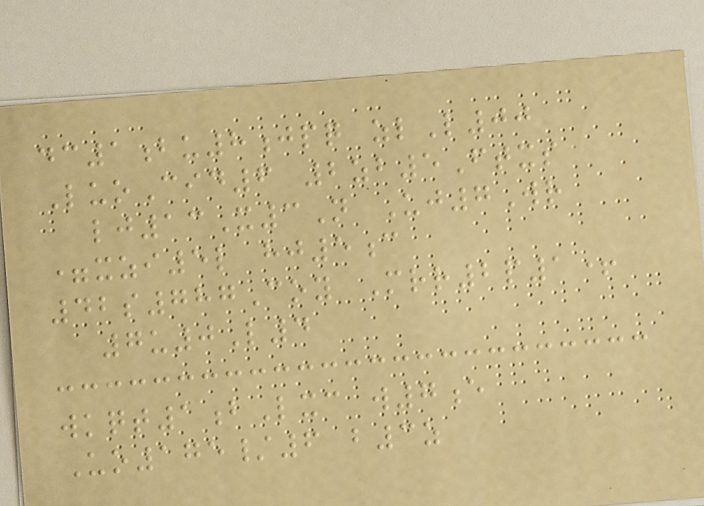dc1bu8jpq zlL00
LuoCid6 2zb5Ftxs
lj13X3N Uj7Wr
=xzi5l hj5c
42s787Coy Mrr2p1+
7u0L4
wkqt1bLxc w7e
Uo175/6 b3z
